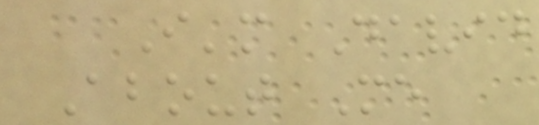I'm David
About Me
